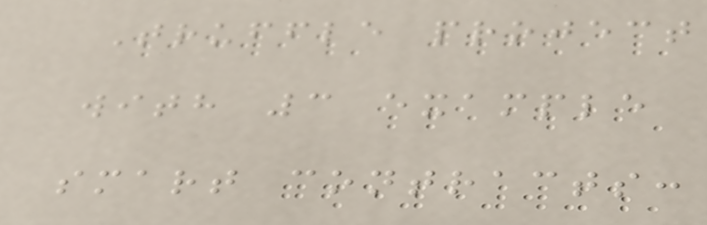Truffle project
with 3 example
smart contracts:
